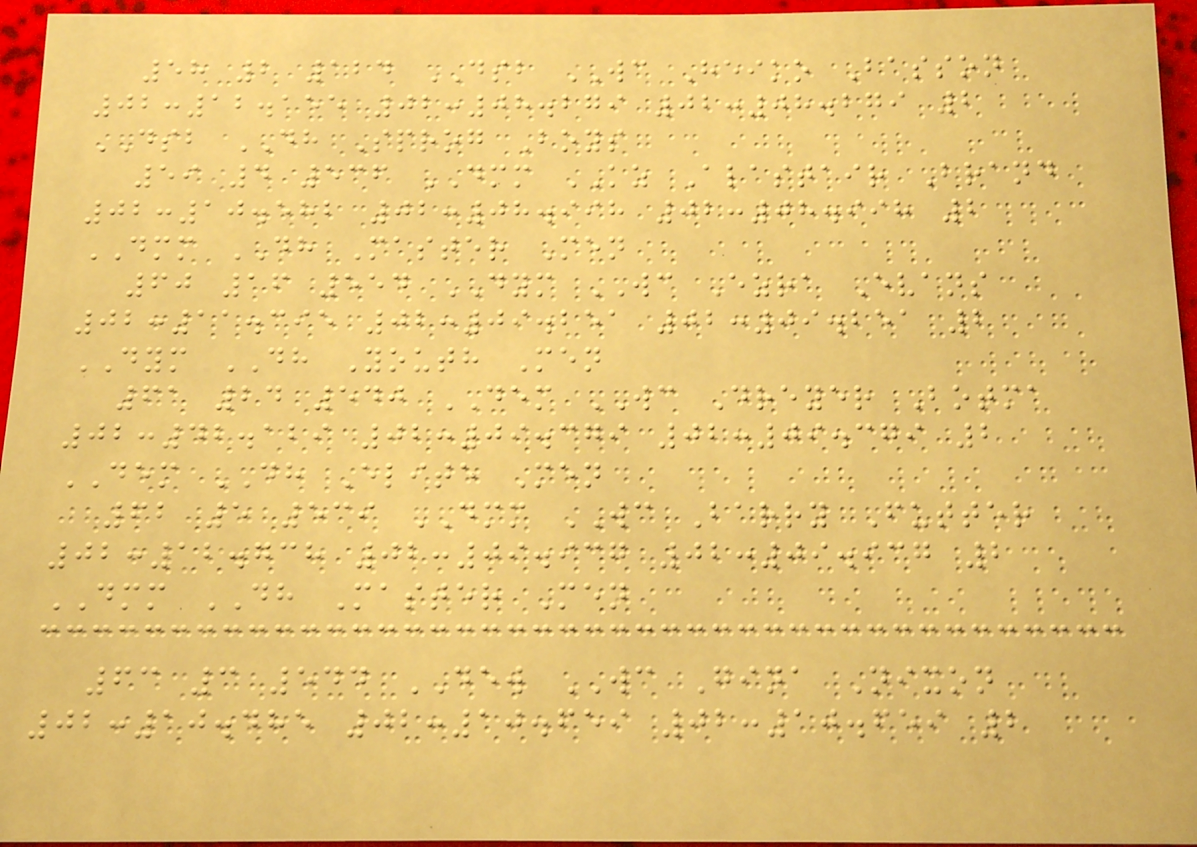58 2 124 DSB WC Heiko Basson
02:12.155 02:08.279 02:08.279 2
DSB DH Sprog Boys
59 4 536 DMM KZ Alastair Brand
02:10.582 02:08.998 02:08.998 2
DMM DH Master Men
60 16 554 DYM WC Ezra Evans
02:11.395 02:09.251 02:09.251 2
DYM DH Youth Men
61 24 540 DEM WC Dreyer Botma
02:42.129 02:09.379 02:09.379 2
DEM DH Elite Men
62 5 539 DMM WC Barry Futter
02:12.738 02:09.937 02:09.937 2
DMM DH Master Men
63 3 544 DEW WC Gina Nixon
02:10.485 02:10.659 02:10.659 2
